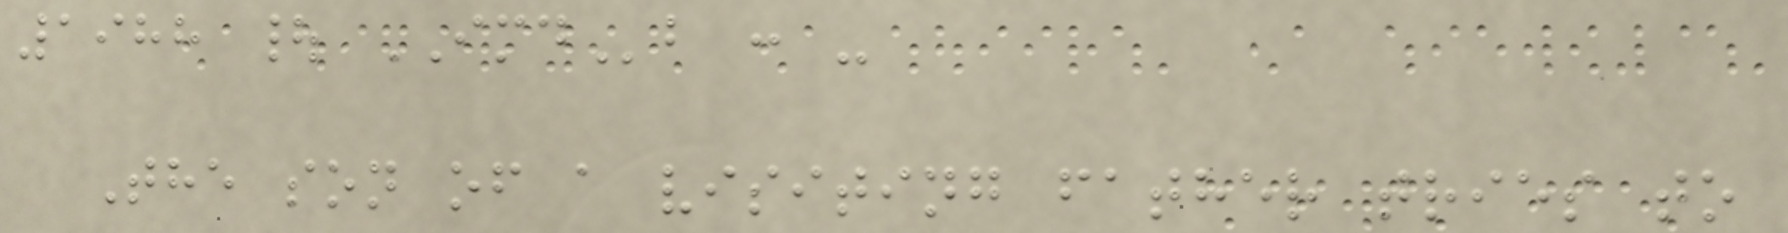1988 | IMDb : -
The son of a visiting father tries to
